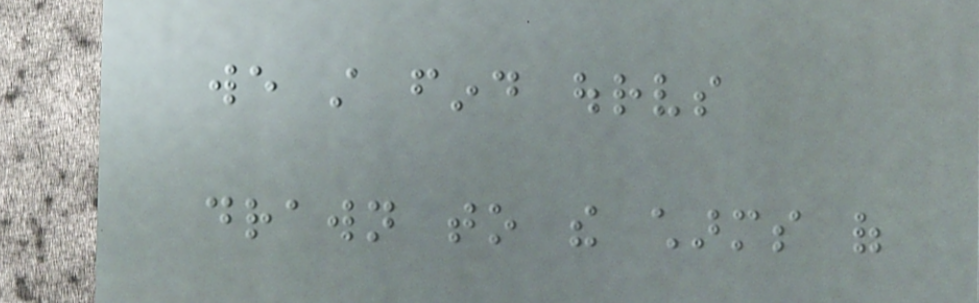we still find ourselves
drawn to the charms of
